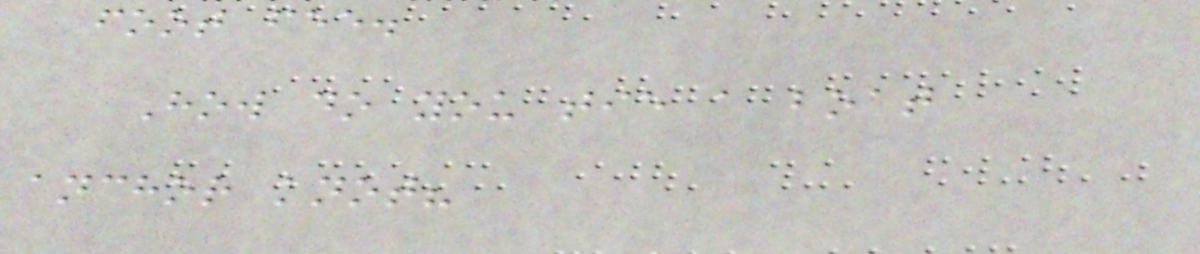foot fee.
How do you tie a boat
anchor knot?
